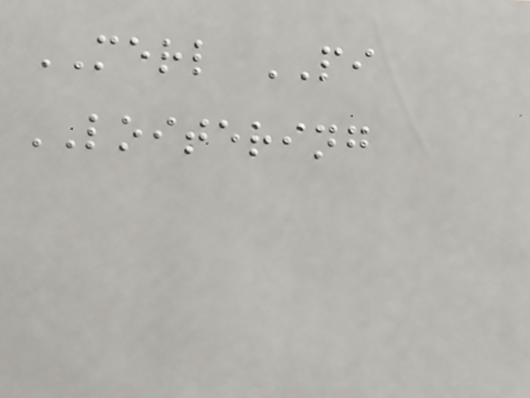MERL PI
LOITERING
